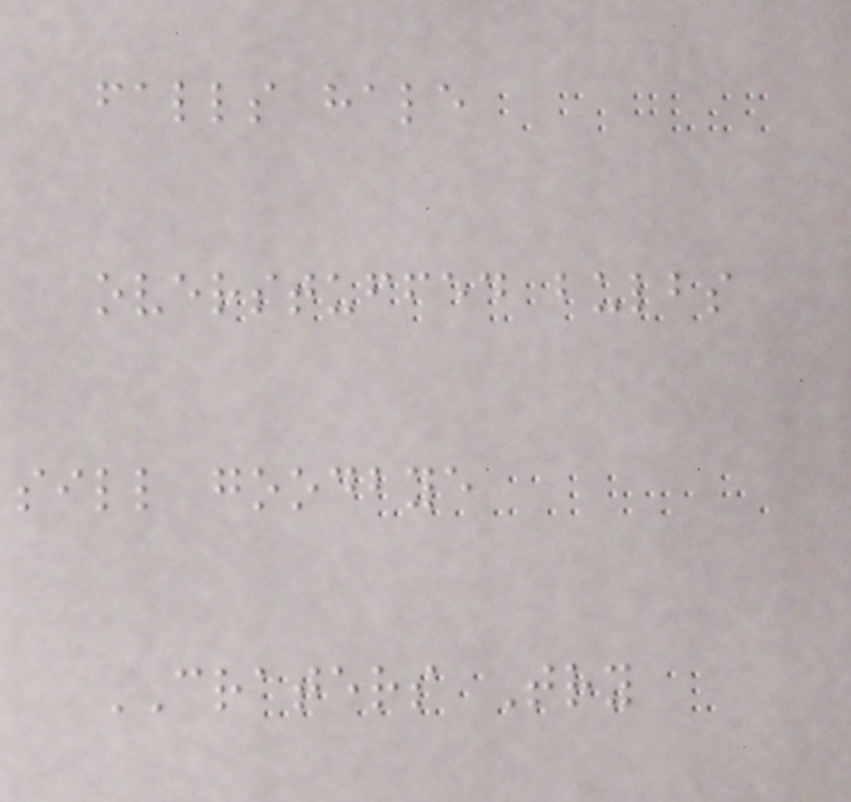falls hale
overstuffed bulbs
sill goodbye
CRATERS Try
